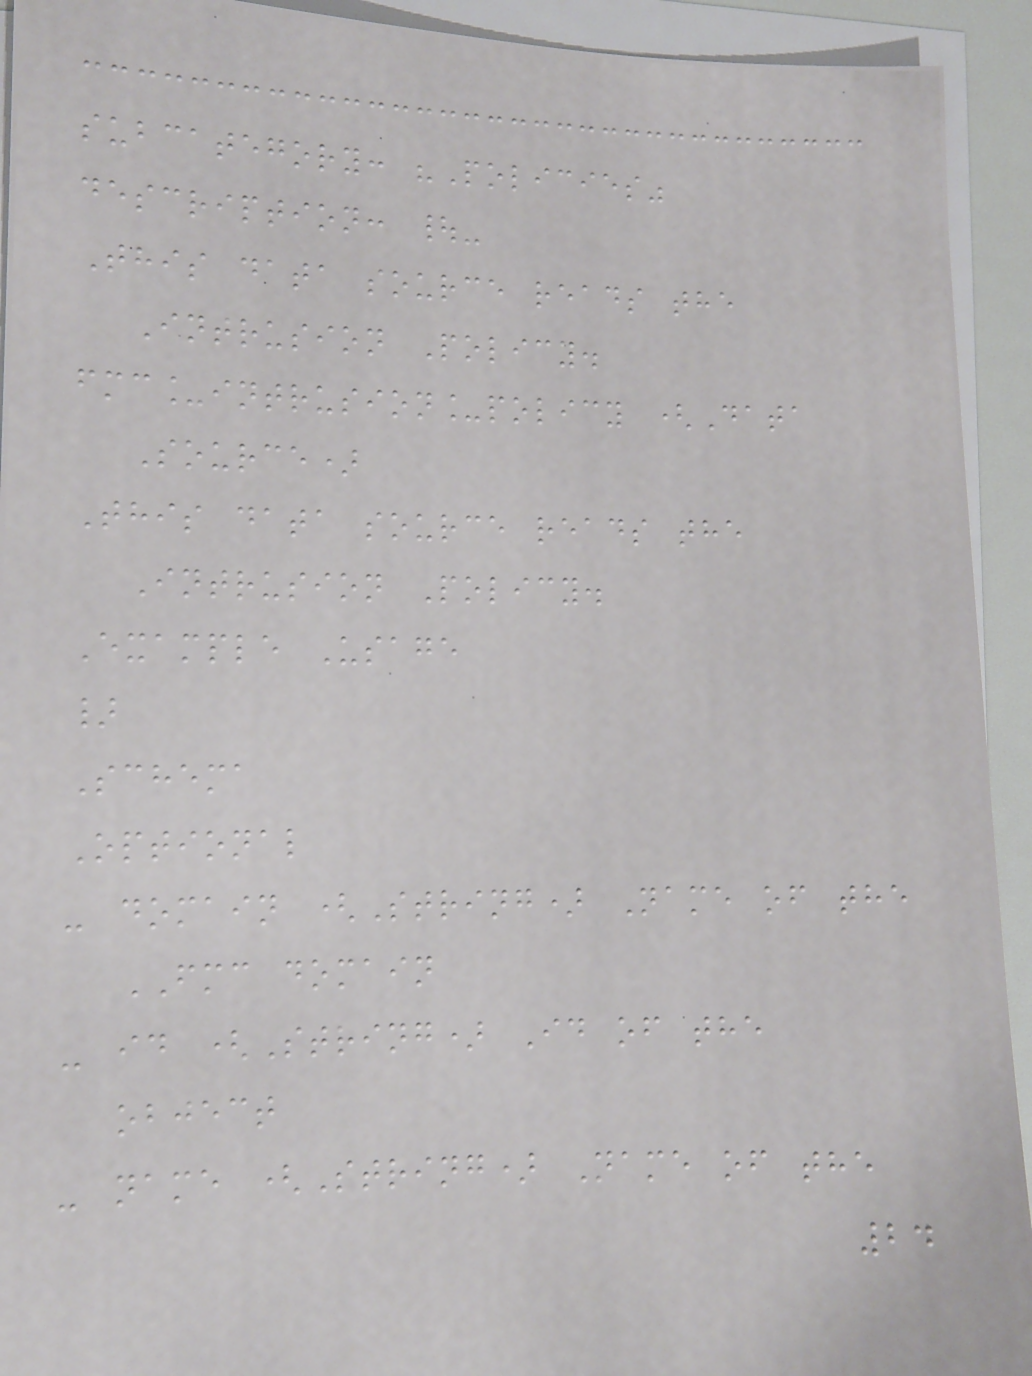subcategory: "Policies"
description: |-
This data source reads the
Intrusion Policy.
fmc_intrusion_policy (Data
Source)
This data source reads the
Intrusion Policy.
Example Usage
}
Schema
Optional
- domain (String) Name of the
FMC domain
- id (String) Id of the
object
- name (String) Name of the
24
